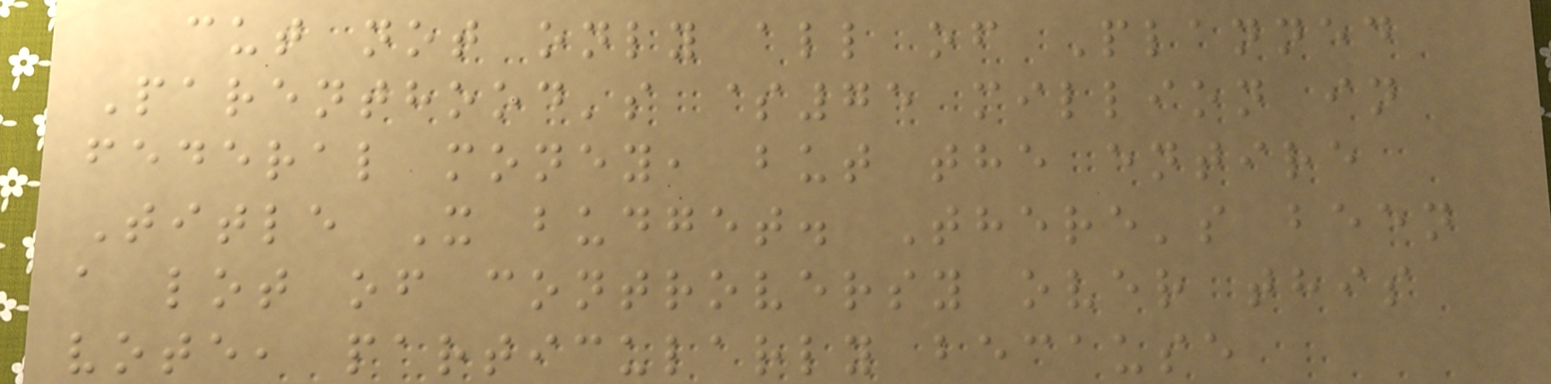cut not only all of Planned
Parenthood's $75 million in
federal money, but the entire
Title X budget. There's been
a lot of controversy over this
vote, particularly because
